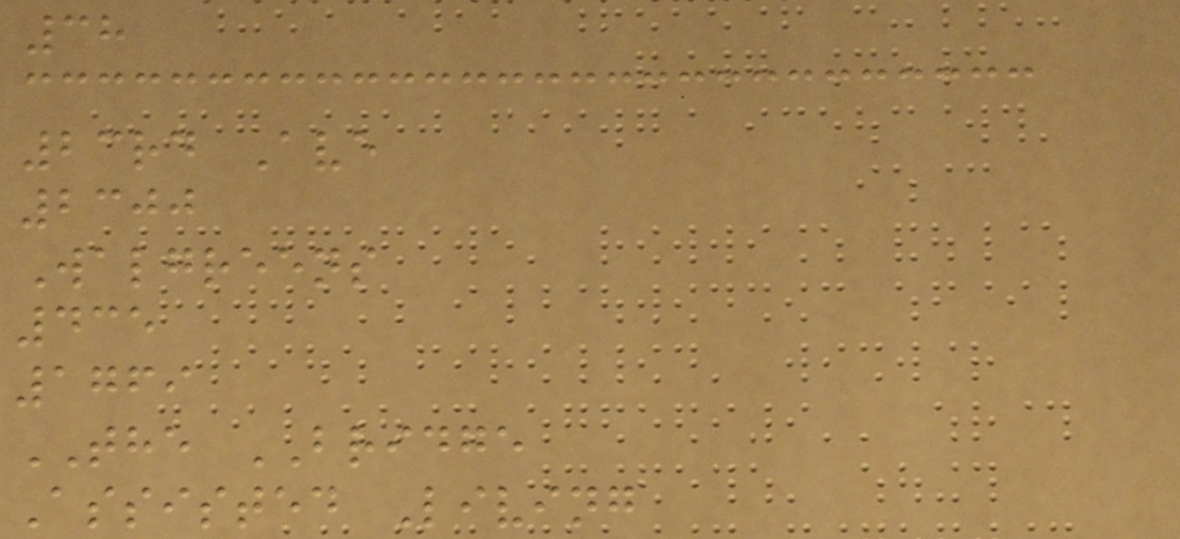38
23rd Ave
2300
Walgreens
435
1769
THE BRIDGE
Assisted Living
